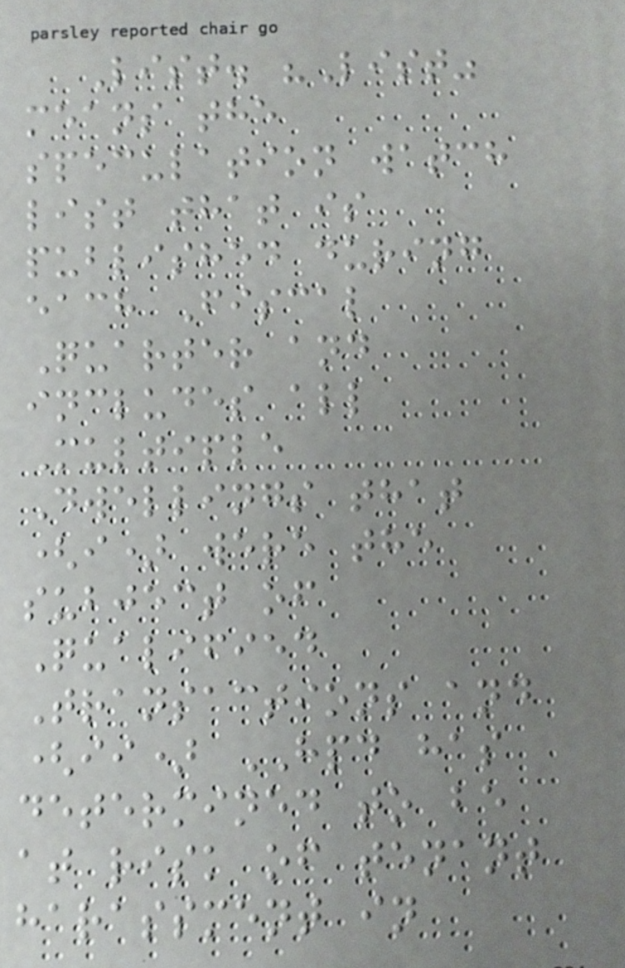List. "List"
means the
speculation watch
list that is
published during
each Fiscal
Quarter and
includes all
Multiple
Dwellings that
(i) were the
subject of
Qualified
Transactions and
(ii) HPD has
determined to be
at risk of tenant
harassment in
